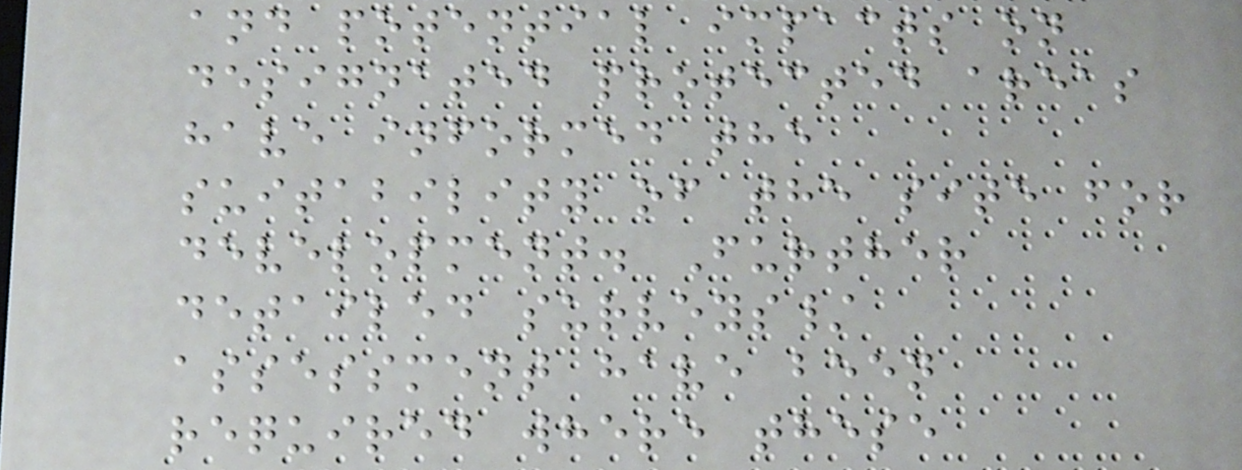and potential impacts on
designated protected areas
have informed the
suitability of the site for
development. Further
detailed surveys/
assessment have been
required where these
